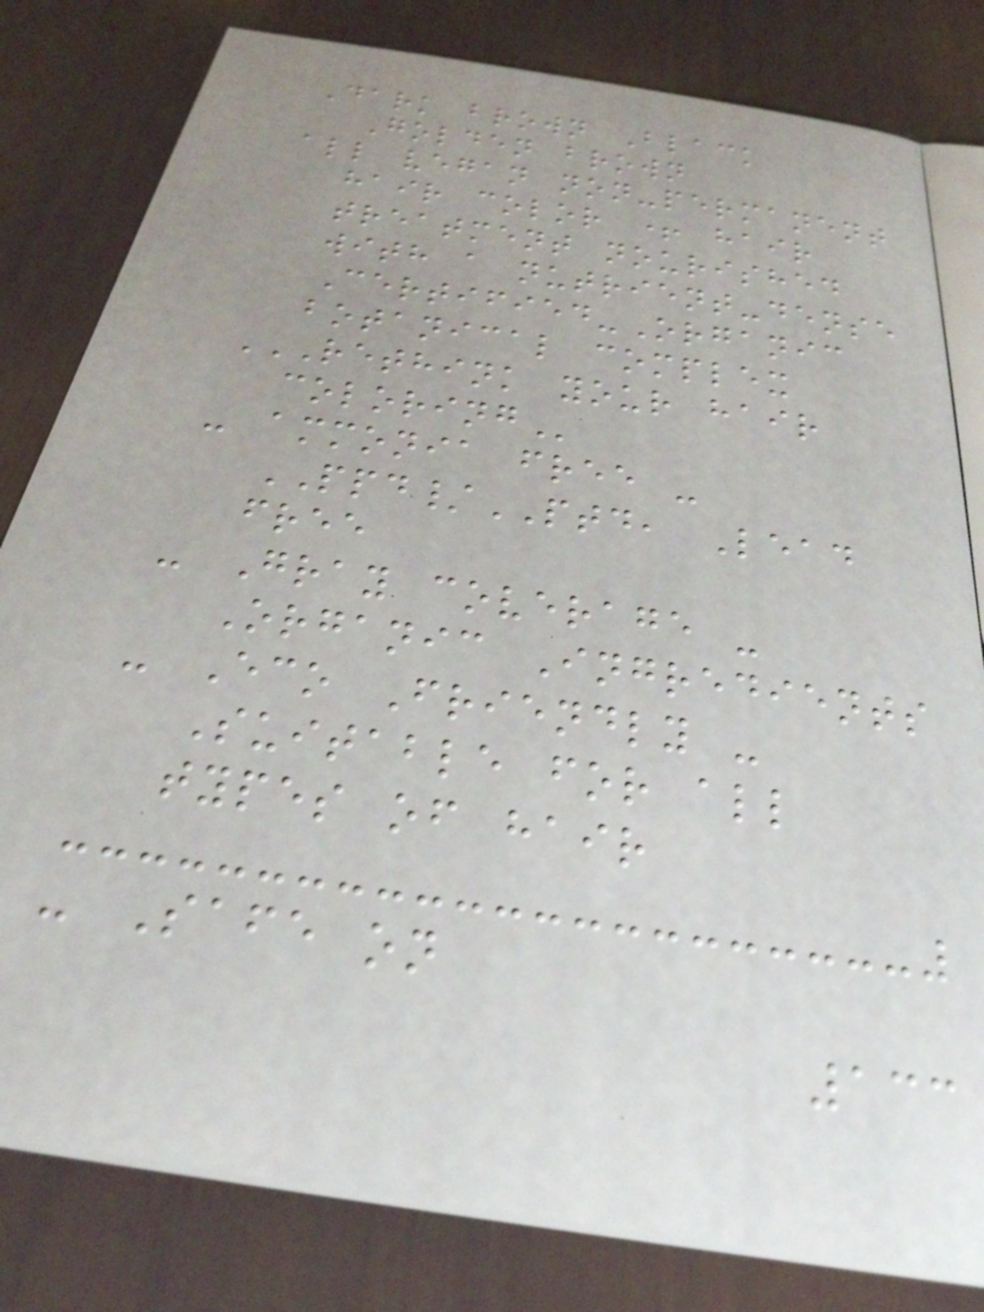Dark brown Black
Golden brown
all vegan non-permanent
hair color + hair
treatment nourished
with a nutrient-dense
Certified-Organic
botanical complex
RETHINK YOUR HAIR
COLORING
- ammonia free -
PPD/PTD, Lead
free
- Gray coverage -
Organic Ingredients
- Eco Friendly -
Suitable for all
types of hair
- Safe on
133
